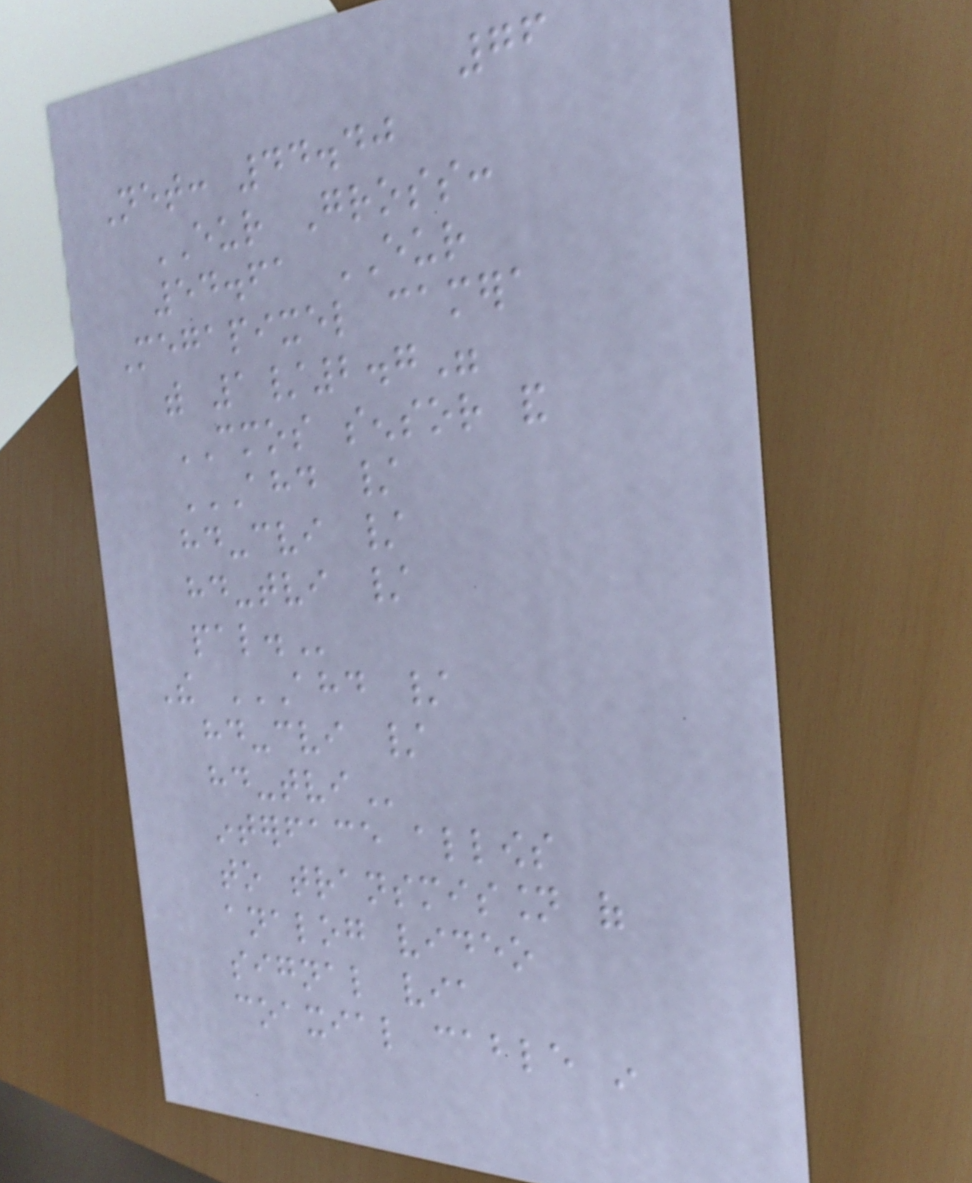76
Net: 44.40
EUR Gross:
54.61 EUR
Megapixel camera
with 1/2.7"
CMOS sensor and
AHD /
HD-CVI /
HD-TVI /
PAL.
The AHD /
HD-CVI /
HD-TVI
interface allows
to transmission of
analog video
signal via
coaxial cable in
